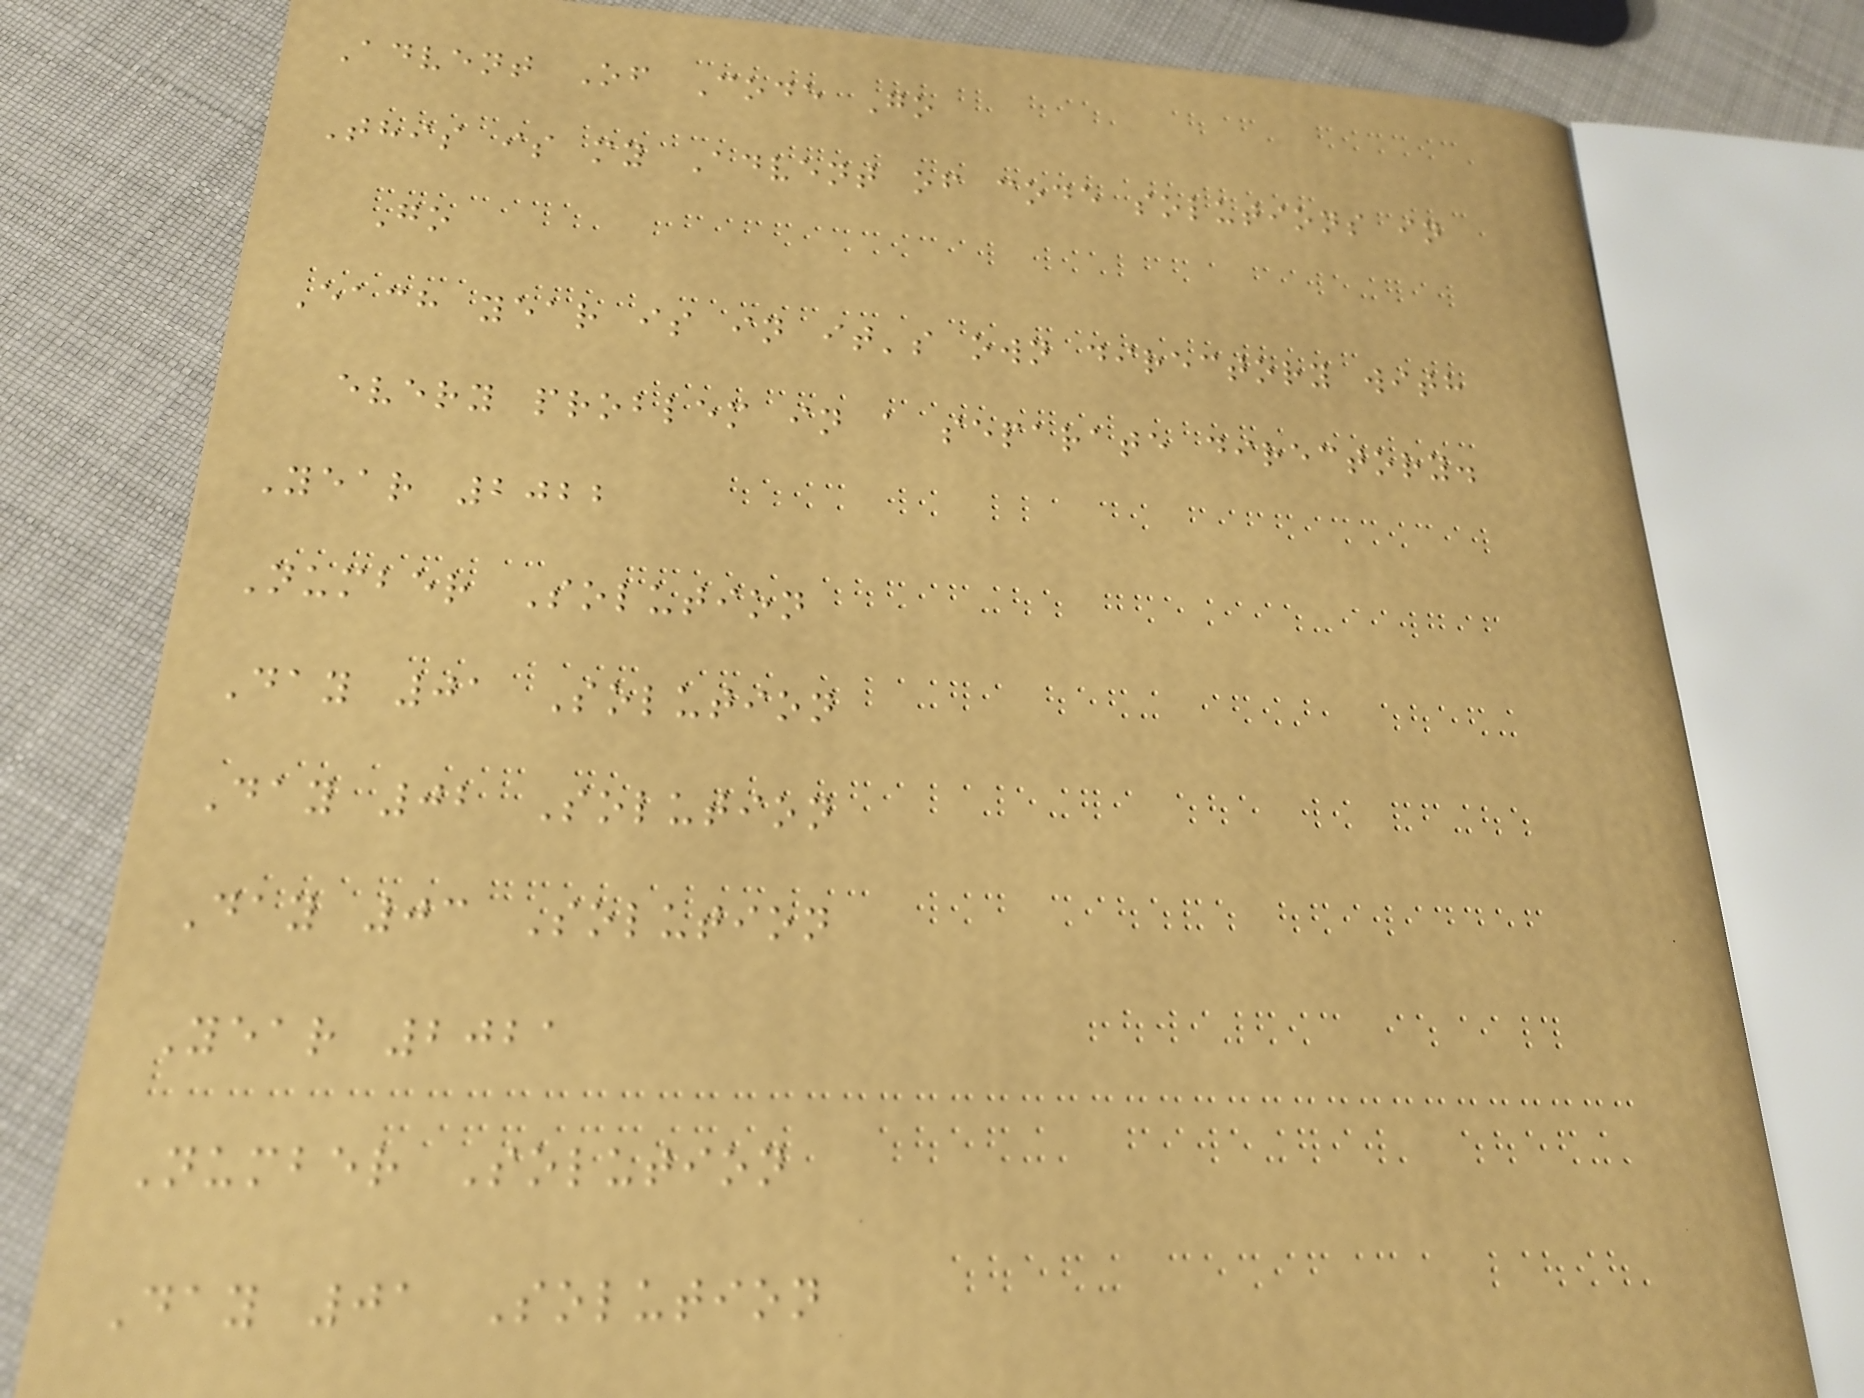Advent Of Code Go
This is my Advent of code solutions in
Go
Each year is in it's own directory with
every problem in a separate directory.
Year 2022
Number Solution
Day 01 Solution
Day 02 Solution
Day 03 Solution
Year 2021
Number Solution
Day 01 Solution
